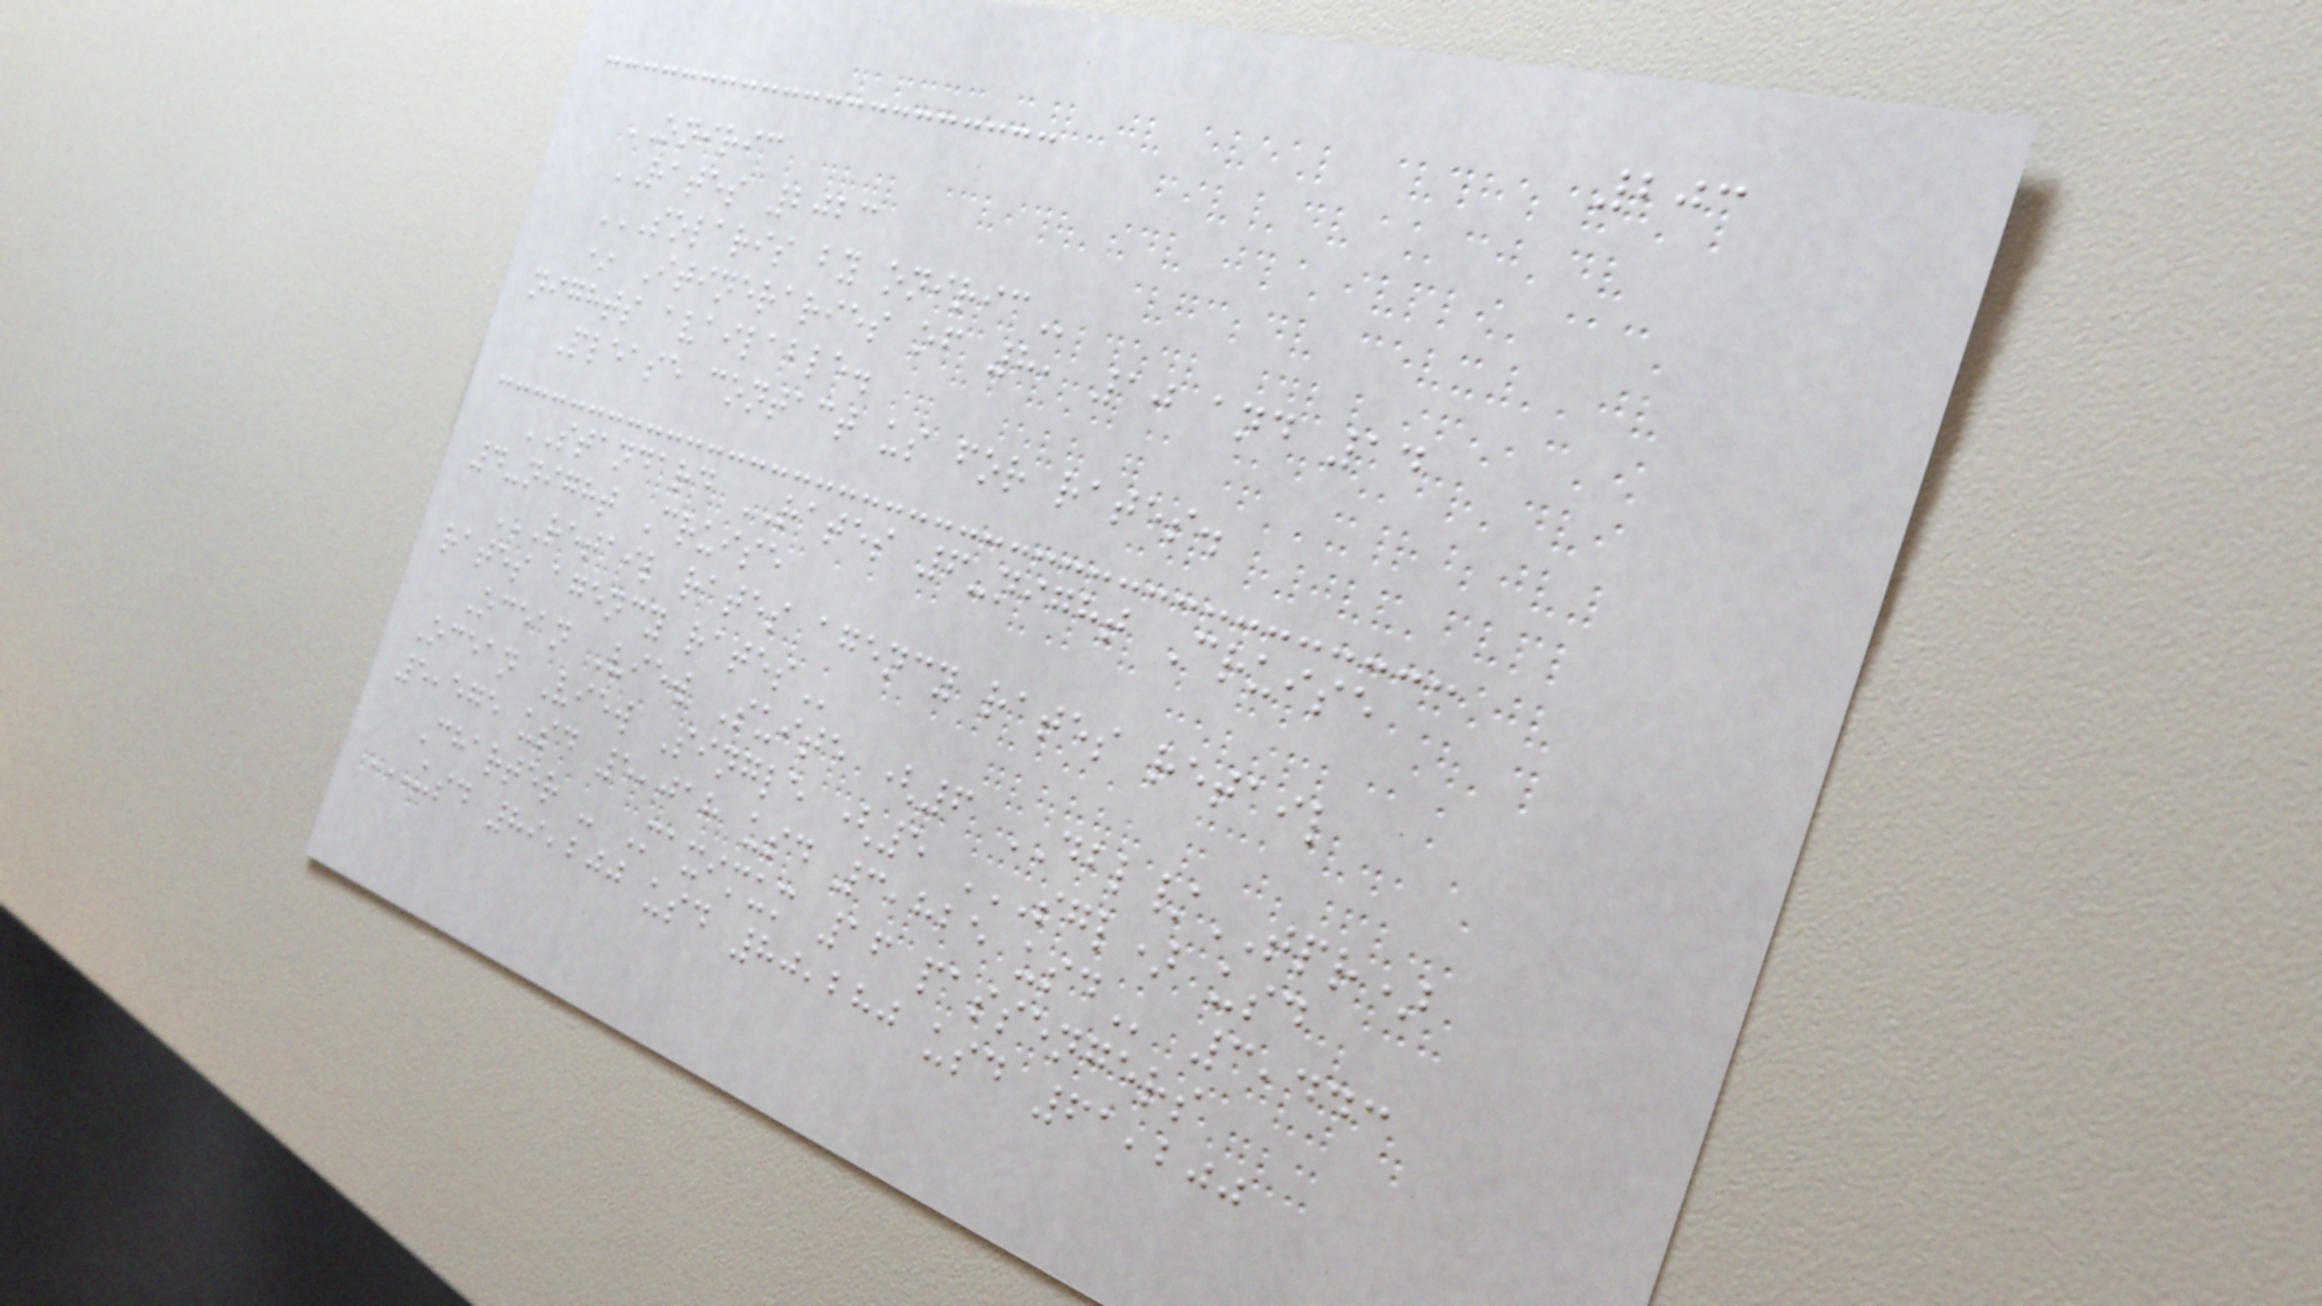203
ONIRIC
RATES 2023
SOLARIS BY ONIRIC
* Itineraries of 8, 10 and 14
nights available.
Please contact us for rates.
STANDARD RATES 6-night Cruise
4-night Cruise
RETAIL RATES AGENCY RATES RETAIL
RATES AGENCY RATES
Ocean View Suite (6 DBL/TPR)
Ocean View Single (5 SGL) USD
5,575 USD 5,018 USD 3,825 USD 3,443
Charter - Maximum 16 passengers
USD 89,200 USD 80,280 USD 61,200
